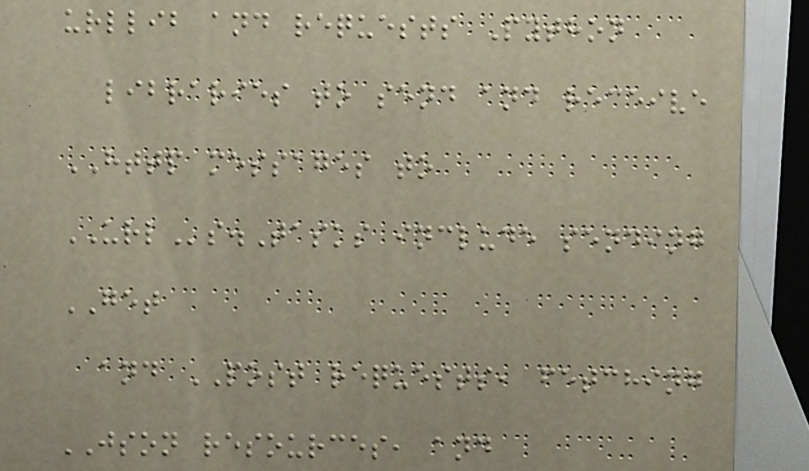urllib and requests Python
libraries to send and receive
HTTP messages to
URLs.Tasks include sending
GET
and POST requests, fetching
JSON resources, and
